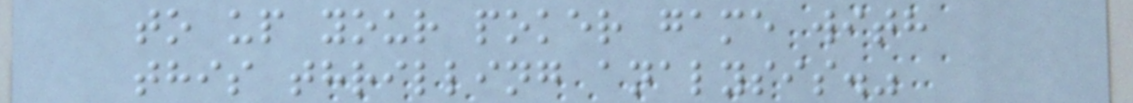to up your poker game with
this thrilling analysis."
